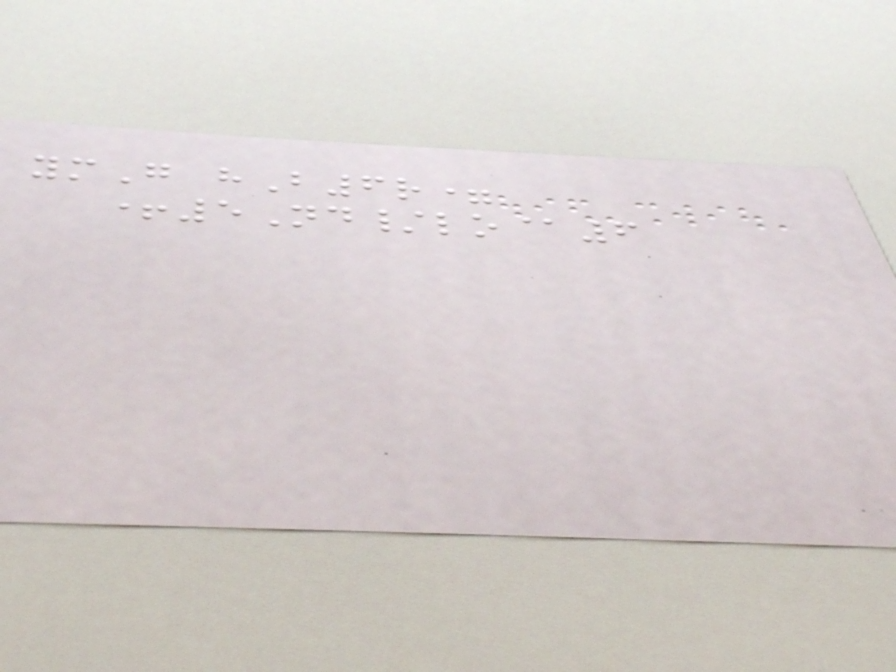ymG hB6r=
+5Nd/lo@6
